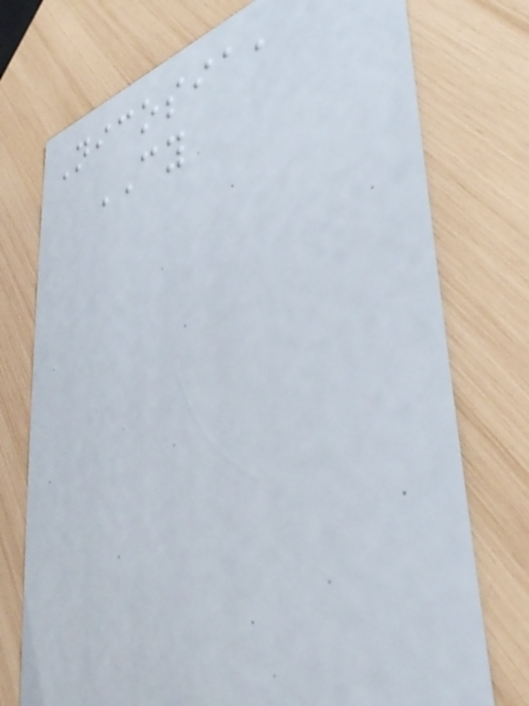Nicosia,
CY
